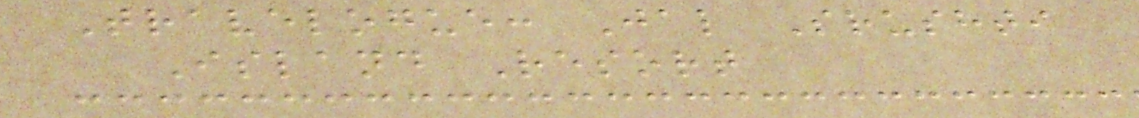Travelogue: Jal Srushti
Island Resort
